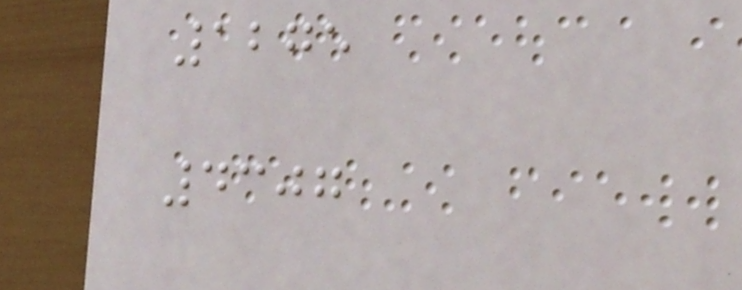1275
4307
